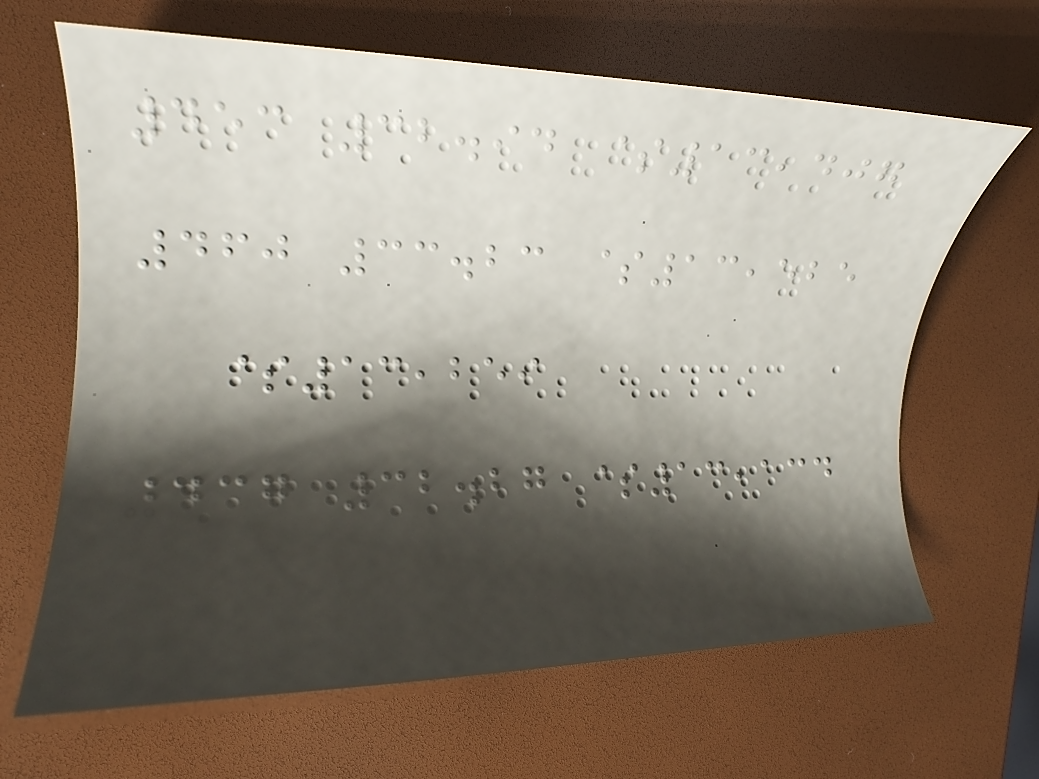453 32.94 $13,407
460 33.23 $13,525
$13,259
437 32.27 $13,134
